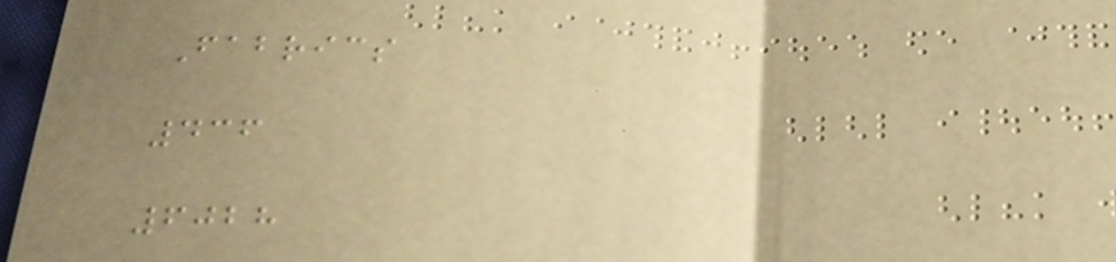Fabrics
436
6028
